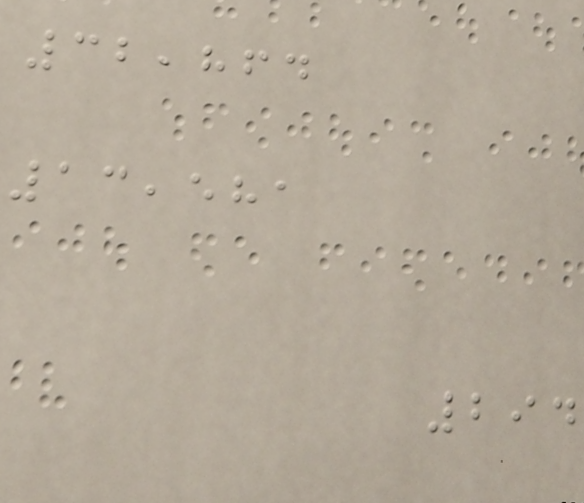32,864
13,581
294
